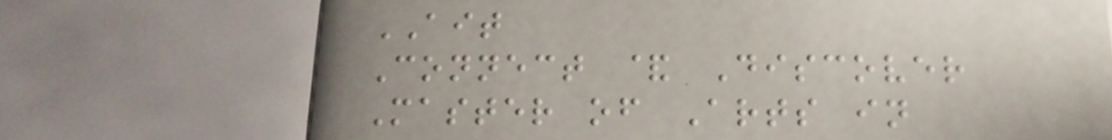AIT
Connect & Discover
Master of Arts in
